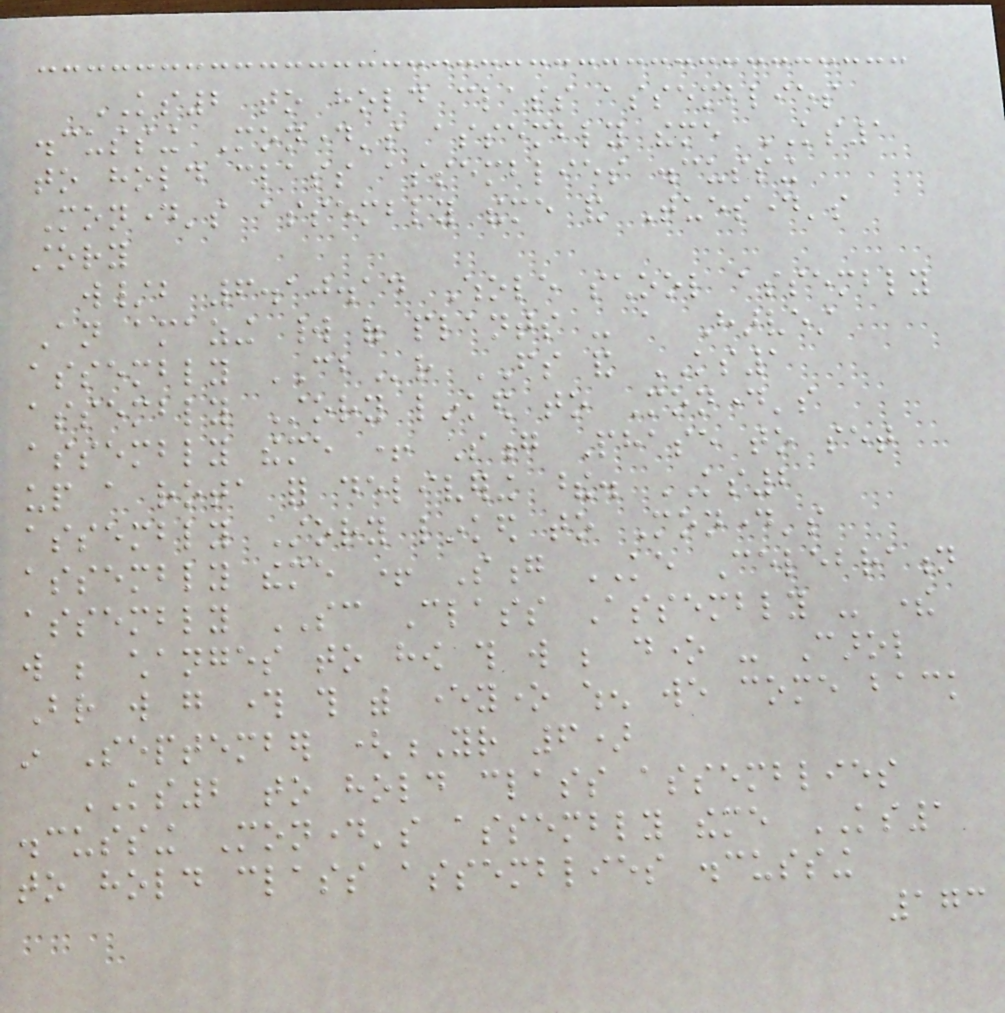KS2 to hold class assemblies
discussing Monday's assembly theme KS1
to hold class assemblies discussing
Monday's assembly theme and Tuesday's
story
w/b 6.10.14 Whole school assembly
An amazing world of plants - a Harvest
assembly CBr FS and KS1
assembly Story linked to Monday's
assembly theme + Song Phase to set
up a rota for delivering these. KS2
assembly Story linked to Monday's
assembly theme + Song KE Celebration
assembly SC Class Assembly - there
will be changes to how this will be done - Carol
Br will go through this with everyone when we come back
in September (Yr 6)
KS2 to hold class assemblies
discussing Monday's assembly theme KS1
to hold class assemblies discussing
173
